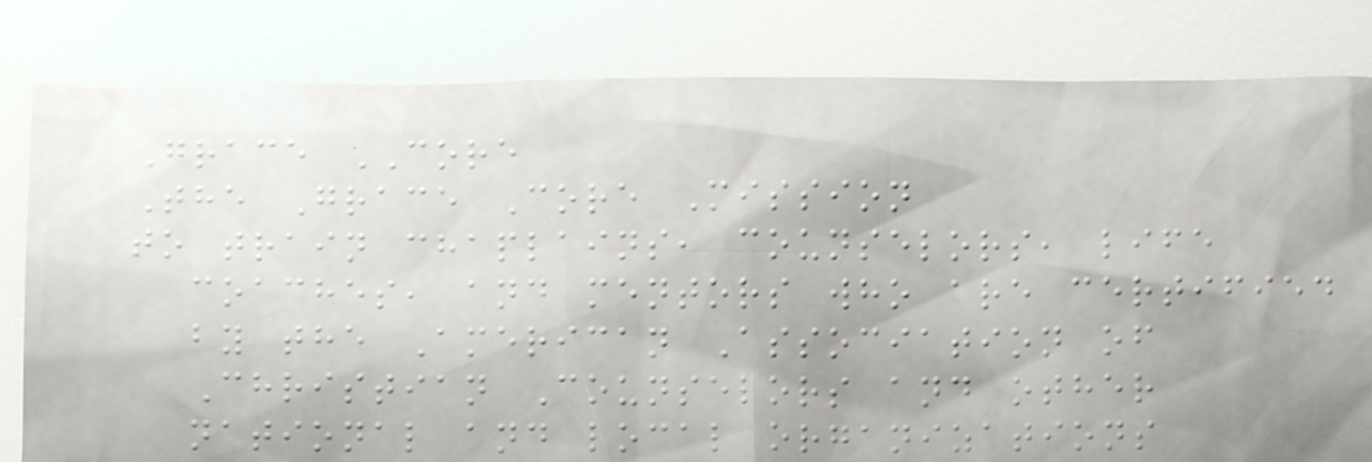Grace CORE
The Grace Core Mission
to train chaplains, counselors, life
coaches, and mentors who are certified
by the American Association of
Christian Counselors and other
national and local organizations
